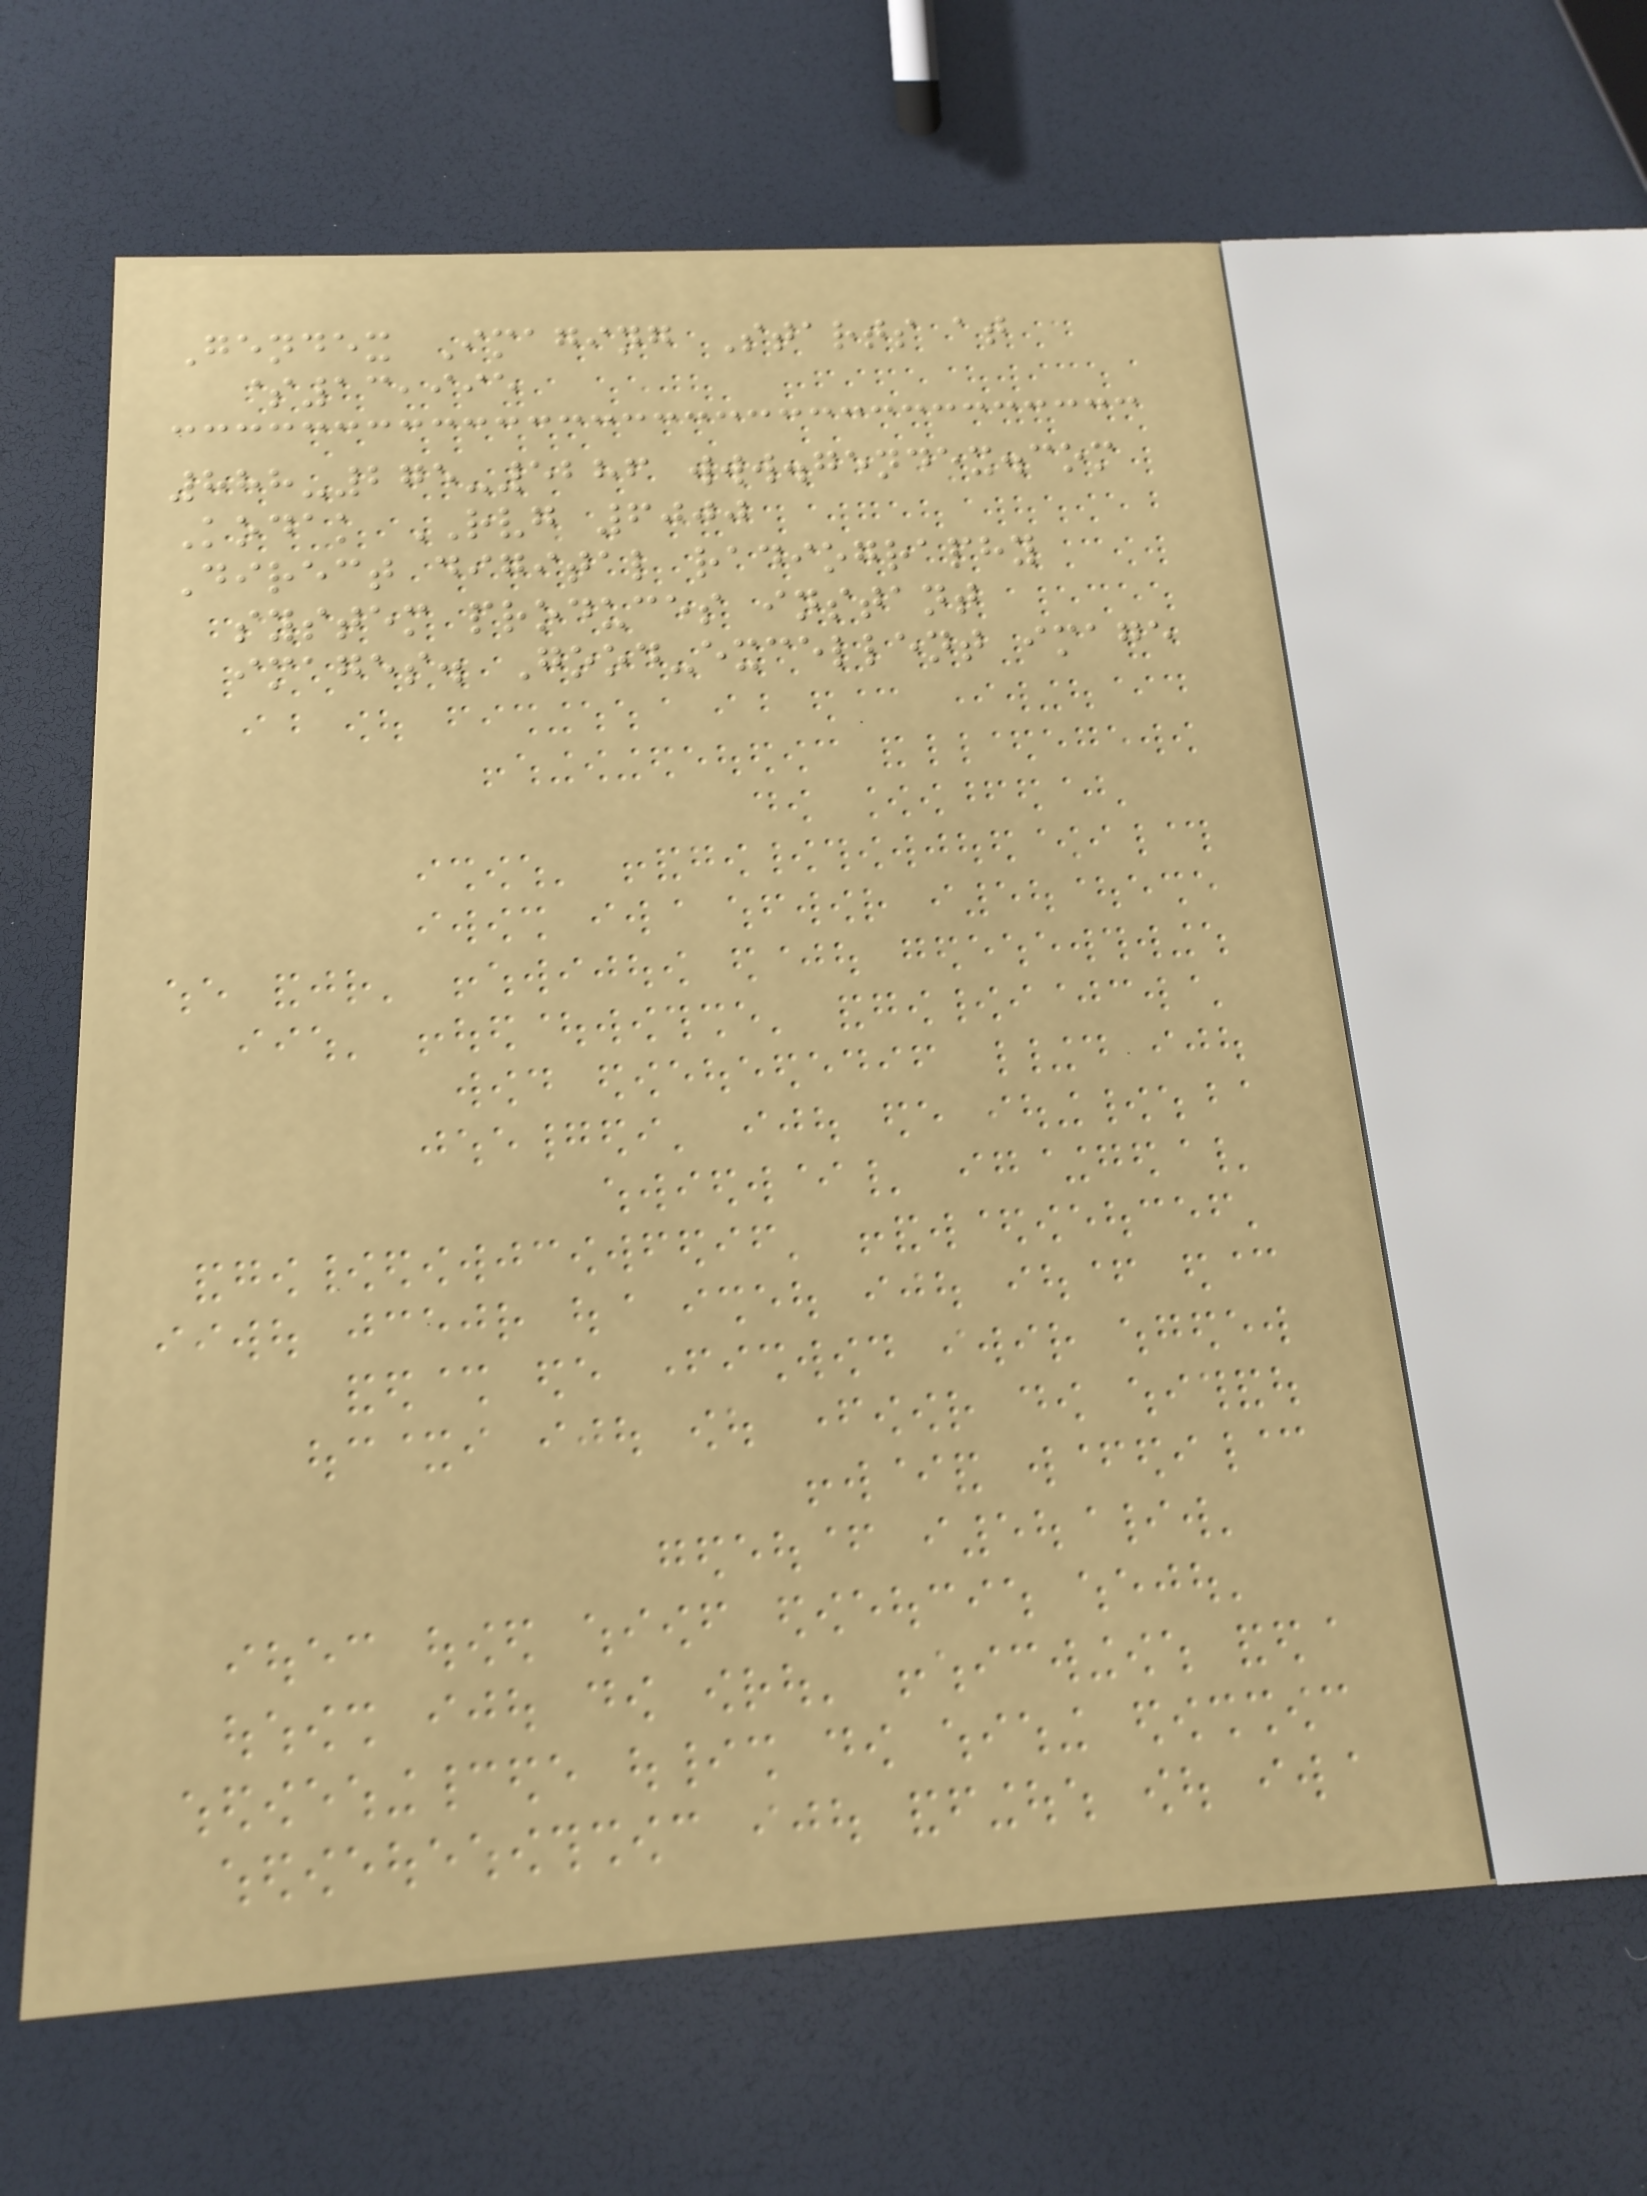Gendex Imaging Starts at
$13,995
888-275-5286 www.gendex.com
Kodak RVG 6000
Direct digital radiography
system produces instant
images. Good-excellent image
